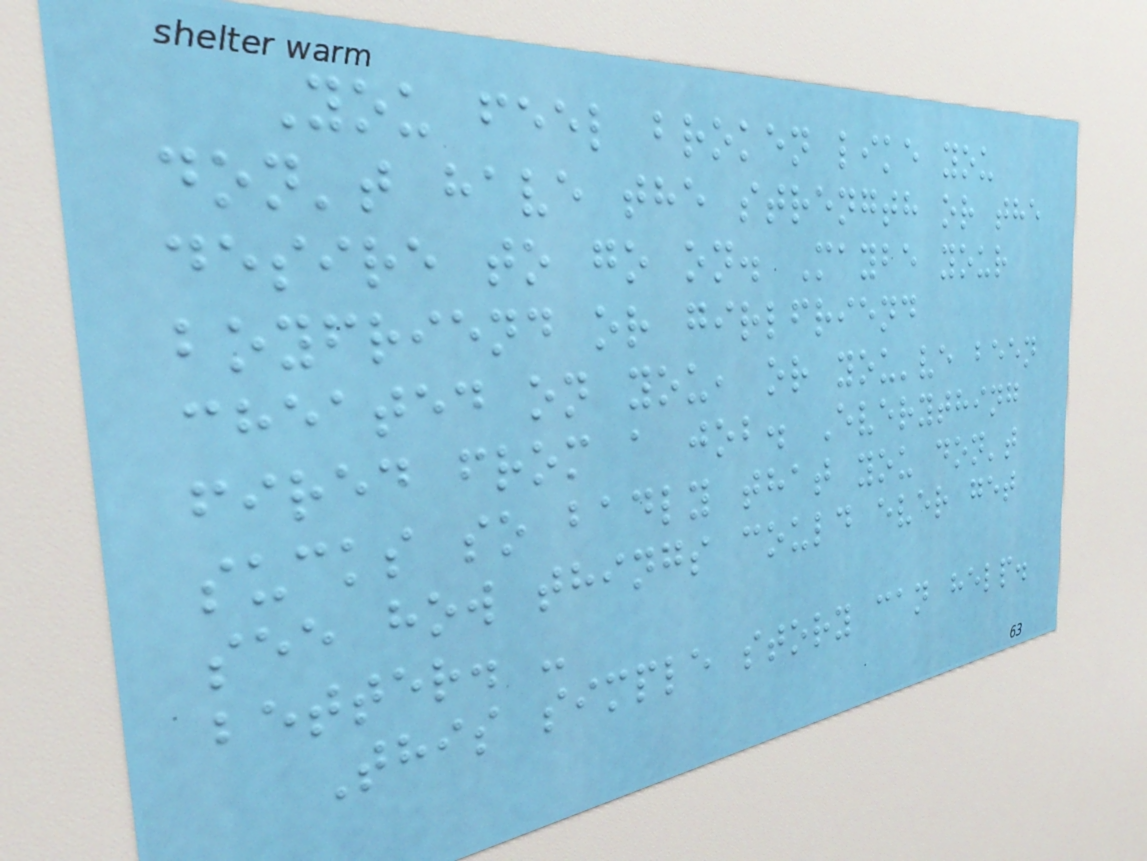You feel broken like you
don't have the strength or the
desire to go on. Maybe your
boyfriend or girlfriend
cheated on you, or you've been
fired from a job. Everything
sucks so badly that you don't
see how things could ever get
better. -
This simple story can help.
